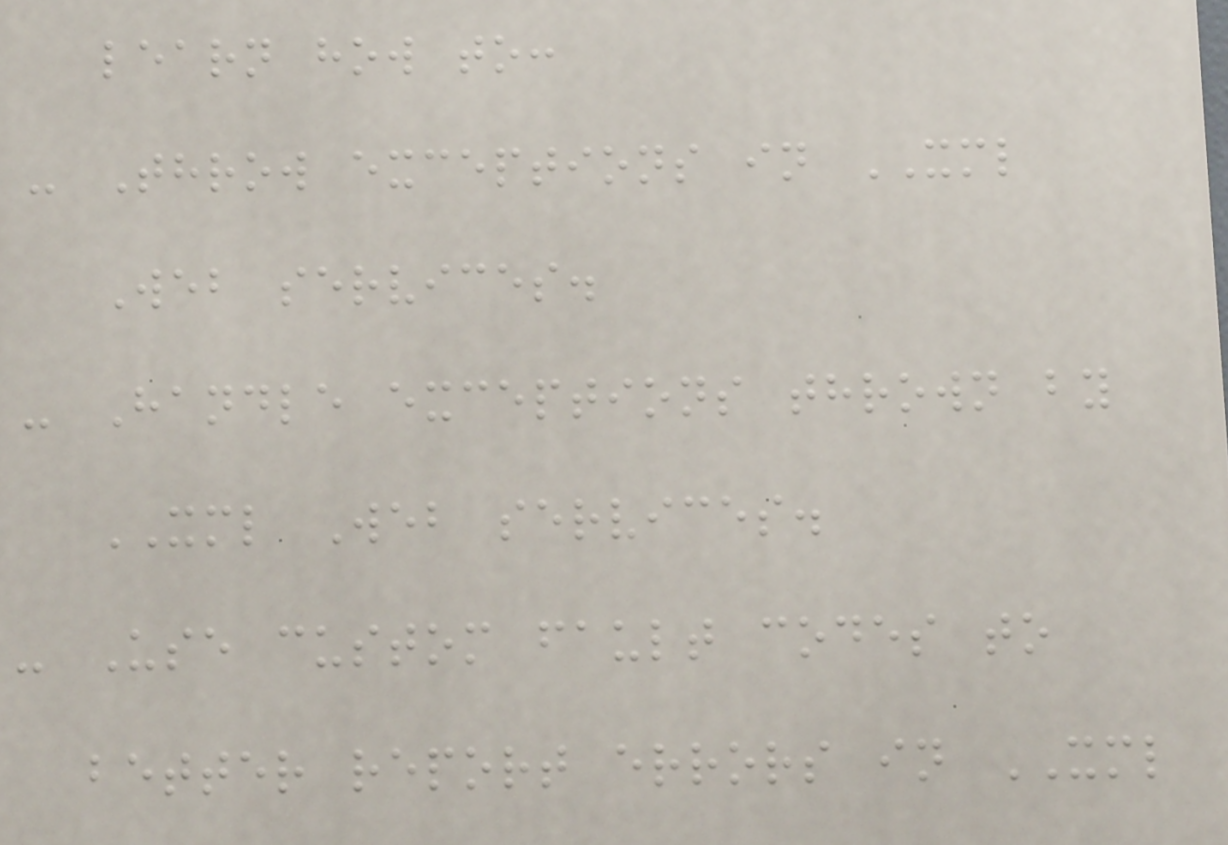learn how to:
- Throw exceptions in XML
Web services.
- Handle exceptions thrown by
XML Web services.
- Use custom fault codes to
better report errors in XML
